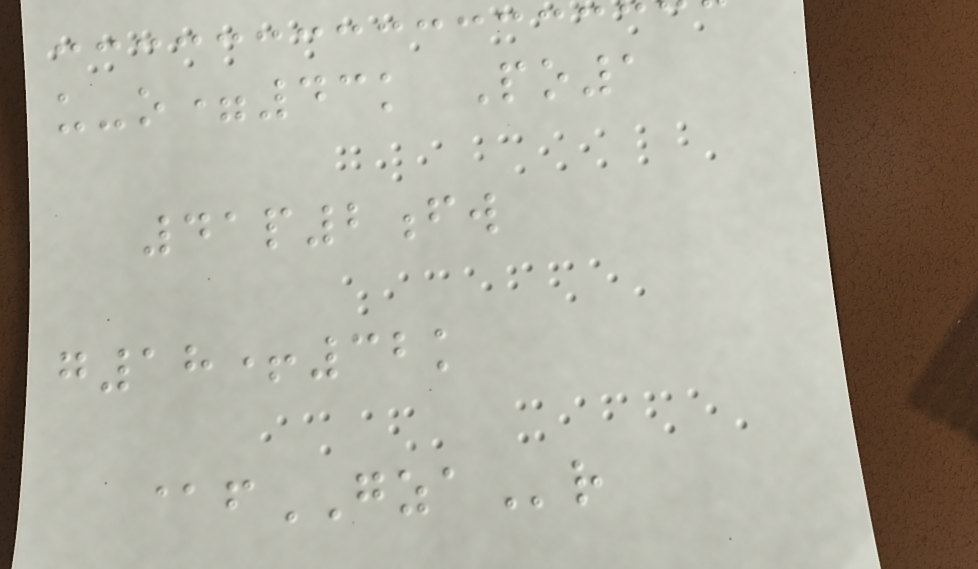u-o=43k Po1
41p2fw
g18+32k
@fGZAr
